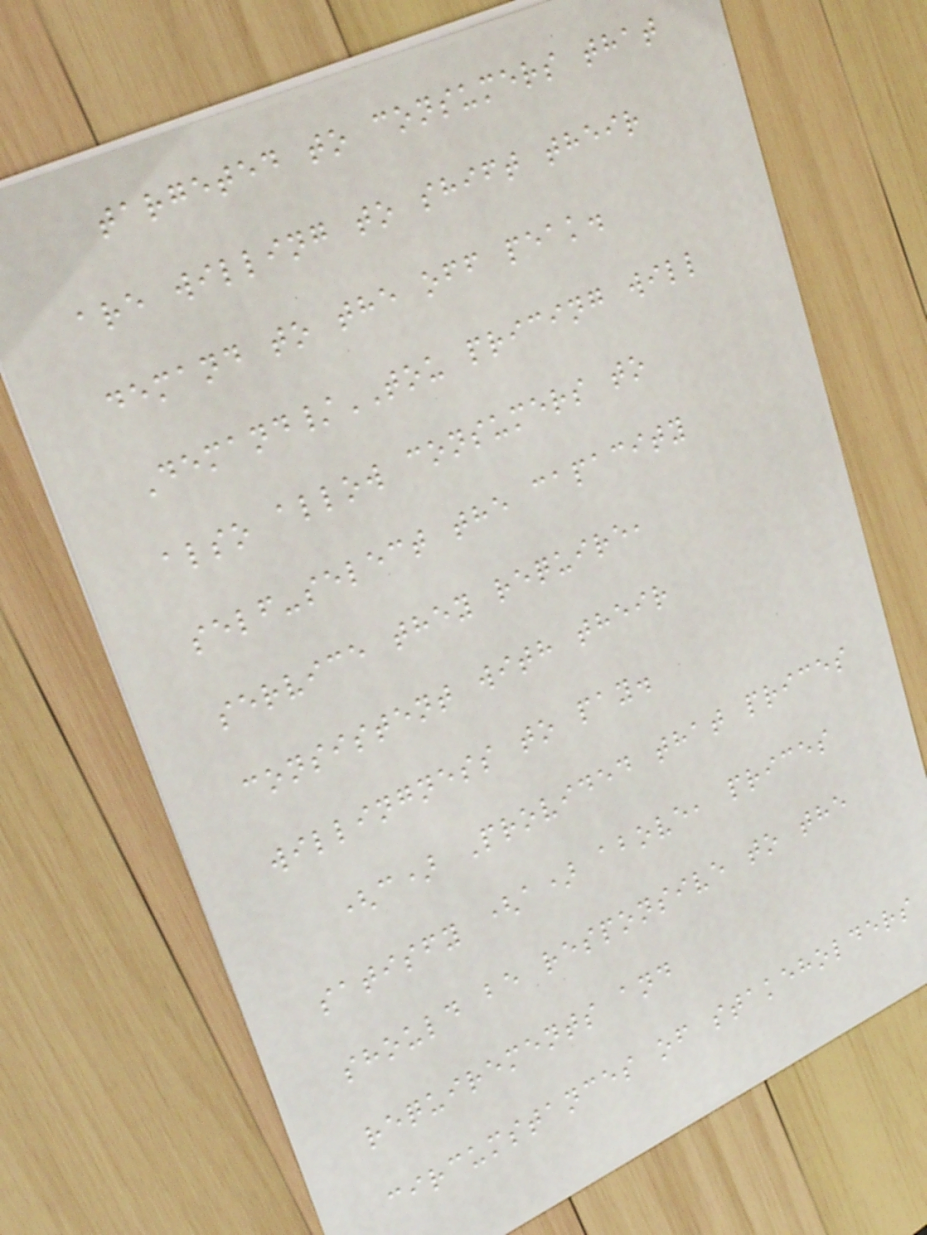targeted to consumers that
are willing to shift their
demand to the off peak.
Demand/TOU pricing will
also allow consumers to
self-select the capacity
service they require,
consistent with their
willingness to pay.
(c) Provided that prices
satisfy (a) above, prices
should be responsive to the
requirements and
circumstances of stakeholders
